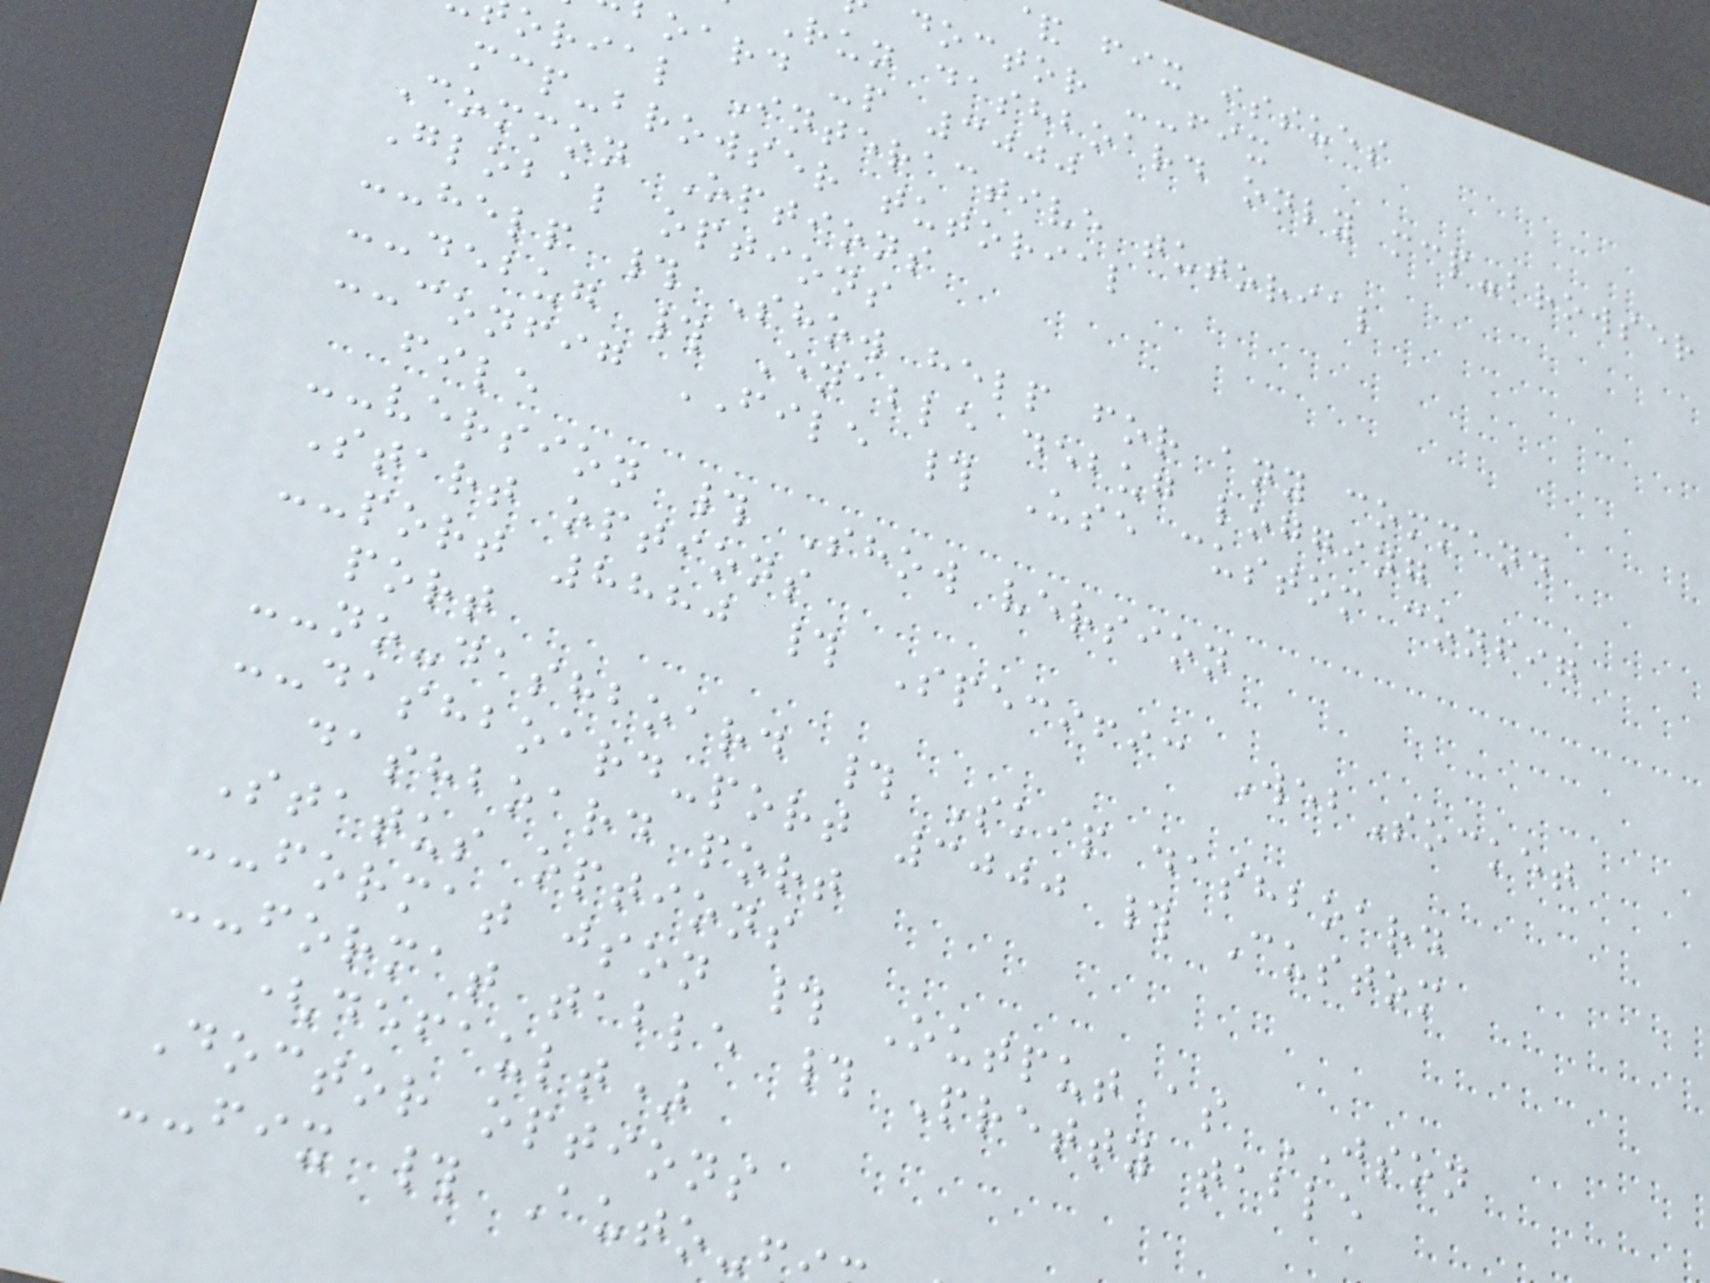& fix issues
doctor --fix
Run dashboard only mcp-browser
oard -p 3000
orial Interactive tutorial
mcp-browser tutorial
Common Options
Global options
--help # Show help for any command
--debug # Enable debug logging
--config FILE # Use custom config
file
--version # Show version
Start options
--port 8880 # Specific WebSocket
port
--no-dashboard # Skip dashboard
--dashboard-port 3000 # Custom
dashboard port
Status options
--format json # Output as JSON
--format table # Pretty table
(default)
Doctor options
--fix # Auto-f
